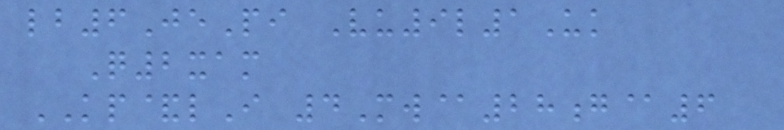lb6JePi Vu9l1Uk
Q2xam
KP&lI 4Mw@28g@6
